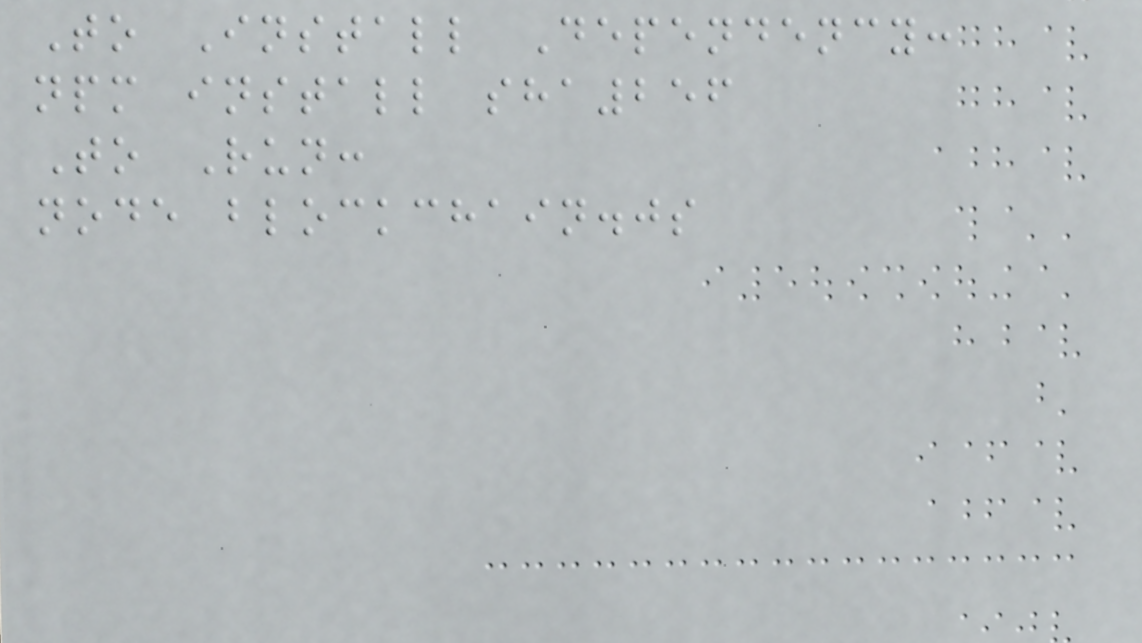To Install Dependency:
npm install sha256
To Run:
node blockchain.js
